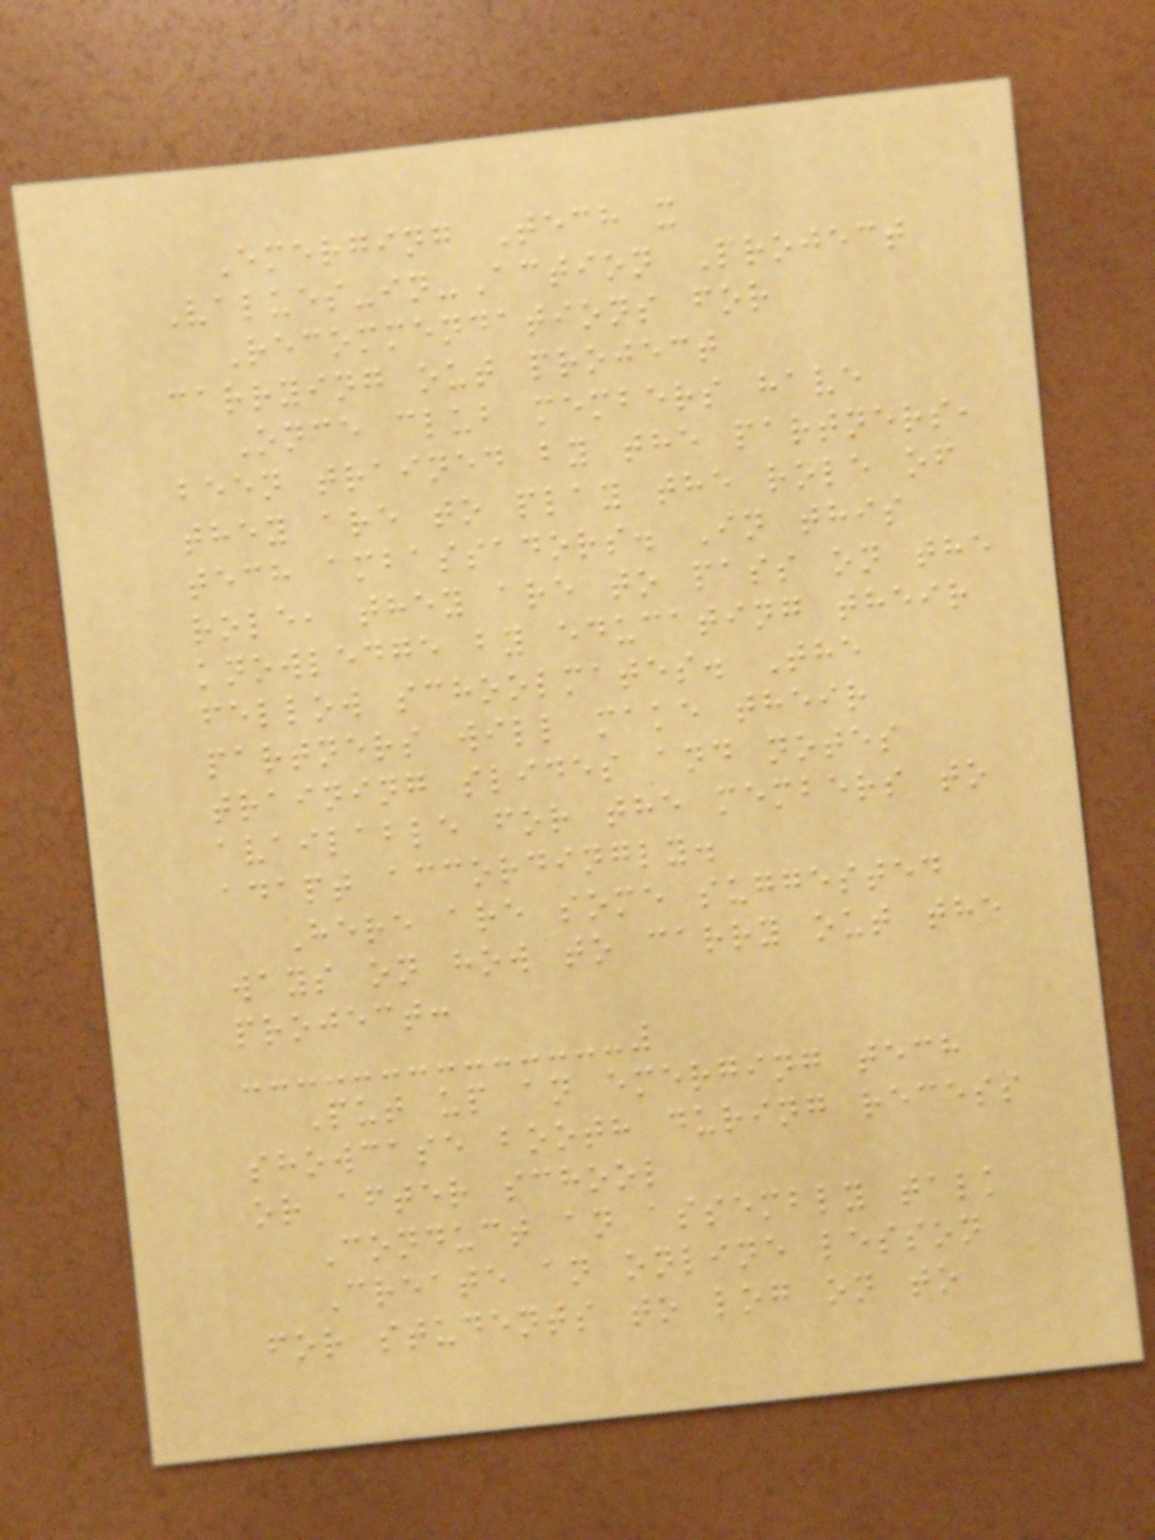Emerging Tech x
Values-in-Action Project
Recommendations for
carrying out project
Once club members have
been trained by the partners,
they are to play the role of
tech ambassadors. In this
role, they are to pass on the
knowledge by educating their
fellow schoolmates. The
partners will make their
training slides and notes
available for the members to
adapt accordingly.
Here are some suggested
ways on how to carry out the
project:
Put up an emerging tech
showcase booth during recess
or after school
Conduct an assembly talk
Create an online lesson
for students to log on to
